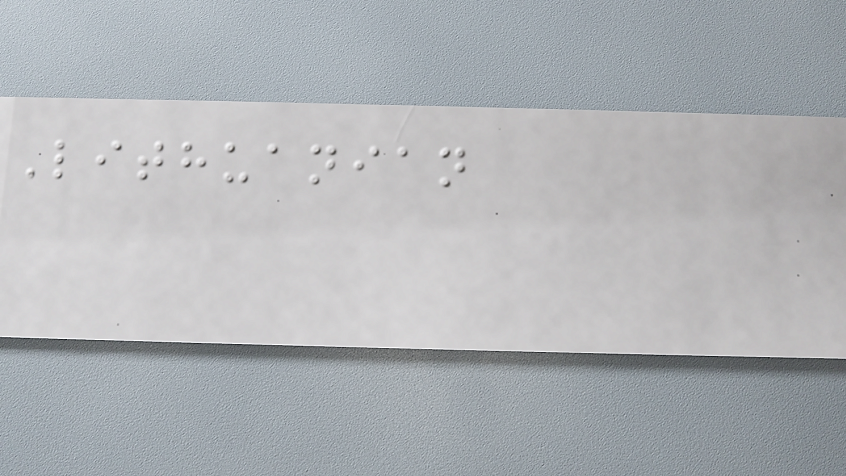Lithuanian
